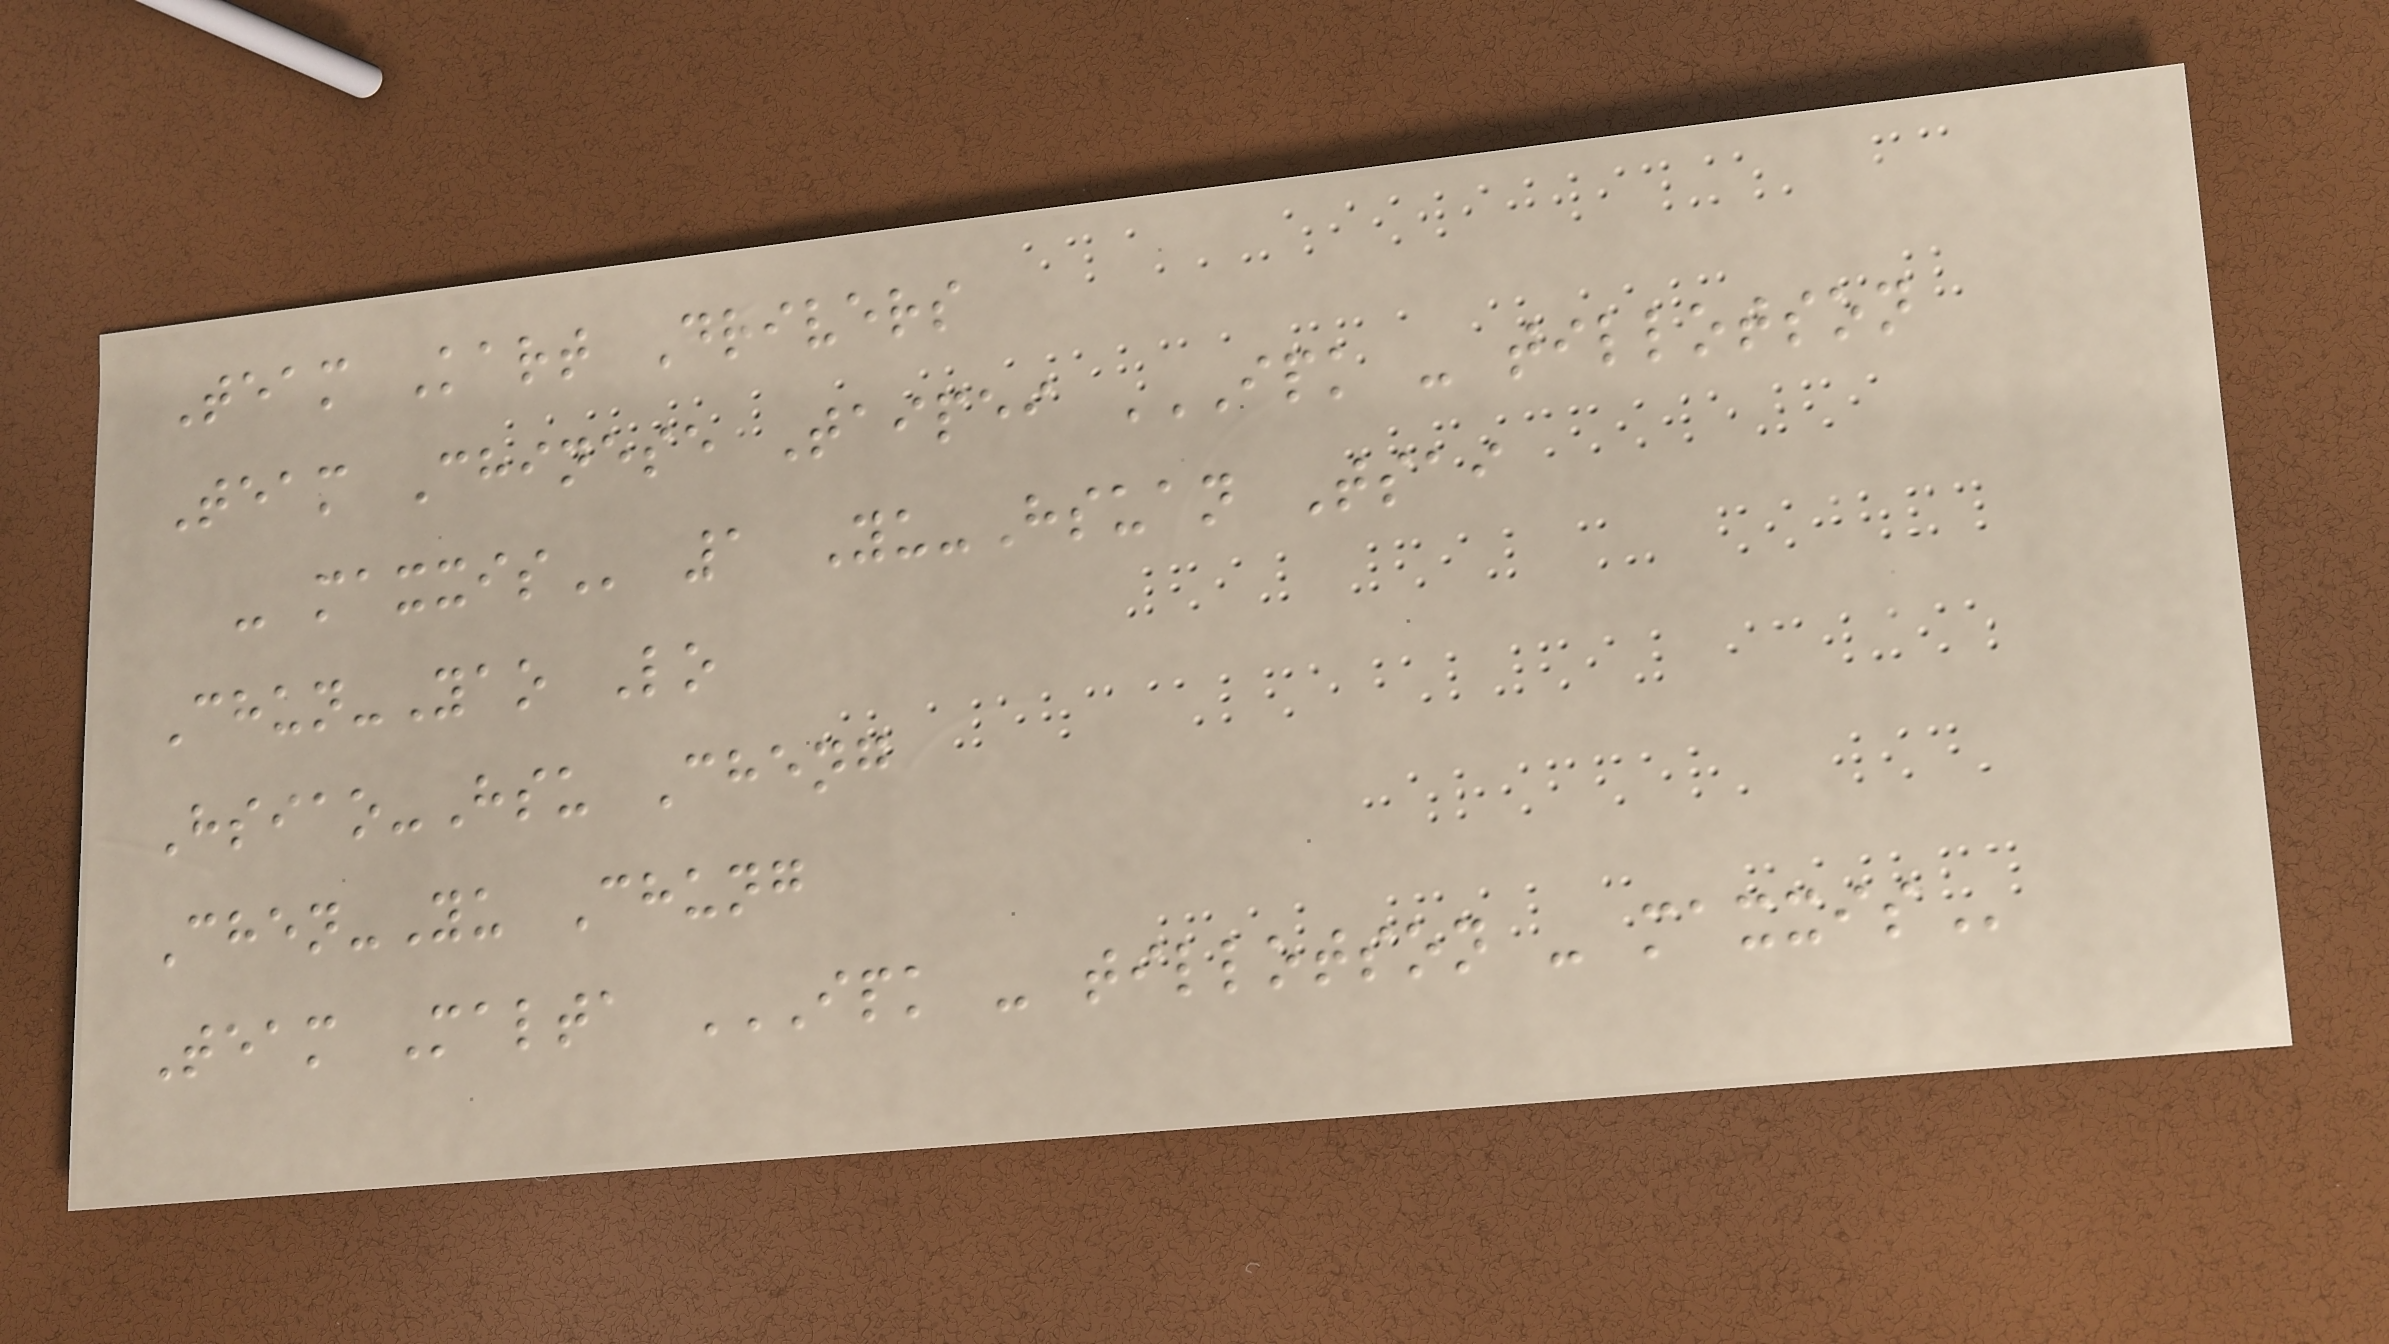Team Kart Drivers
Team Chinese Taipei IPK - TILLOTSON
- MAXXIS 1 Yu-Hsuan Tsai
Chun-Yao Lo
Hsiao-Hsu Cheng
Chen-Yu Chung
Team Malta IPK - TILLOTSON - MAXXIS
